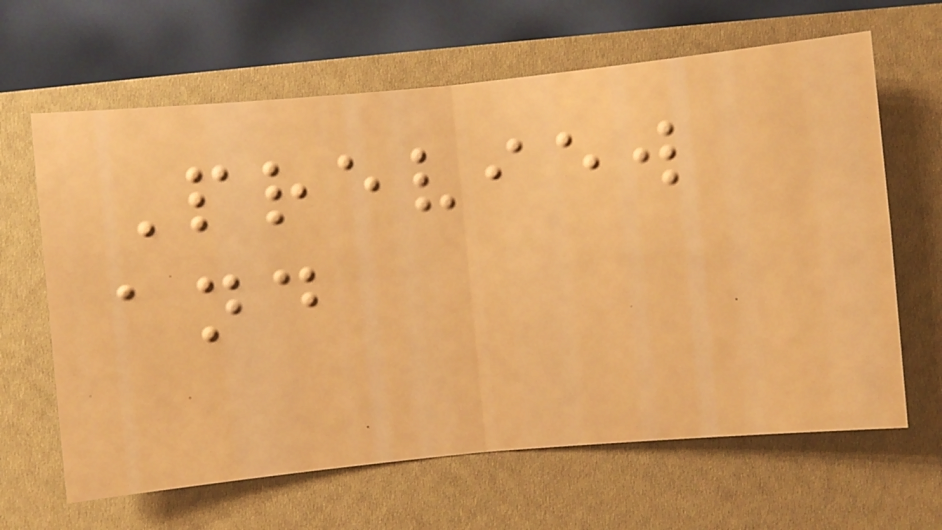Preview
and
